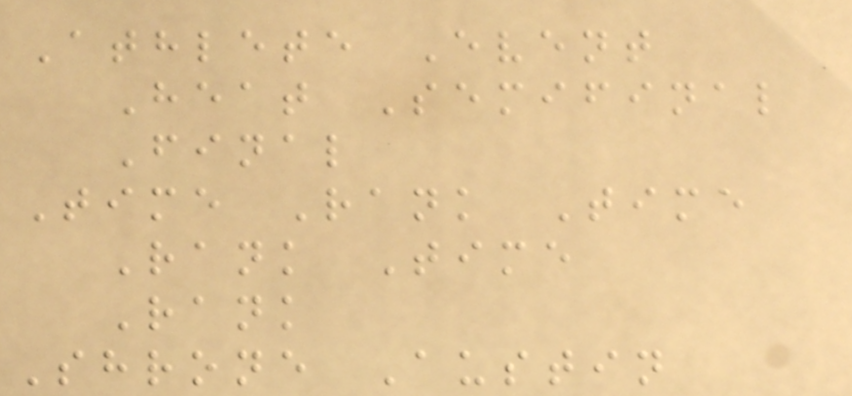Athlete Event
Heat Semifinal
Final
Time Rank Time
Rank Time
Rank
Shrone Austin
